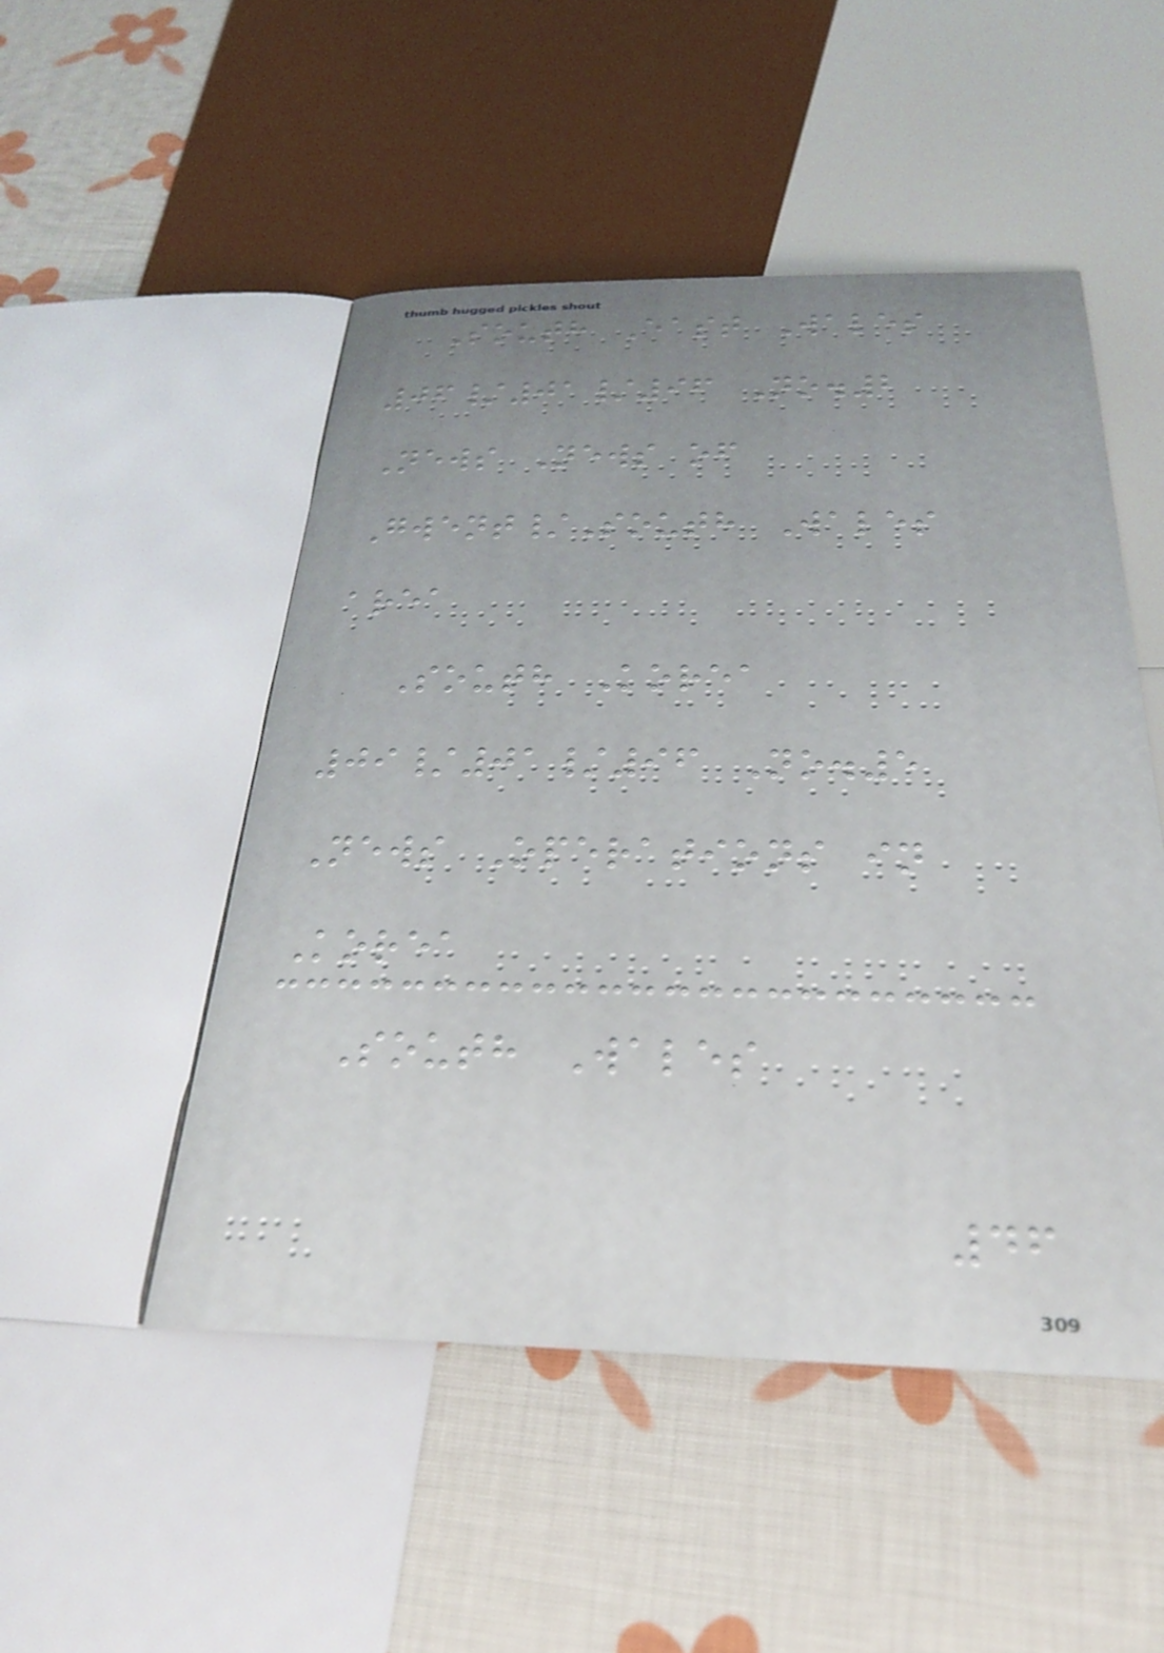South East Wales
06/01/96 No.2
News News of
Gwent/South Wales
area
South Korea
09/01/96 No.5
News Operations in
Korea
South Wales
46
